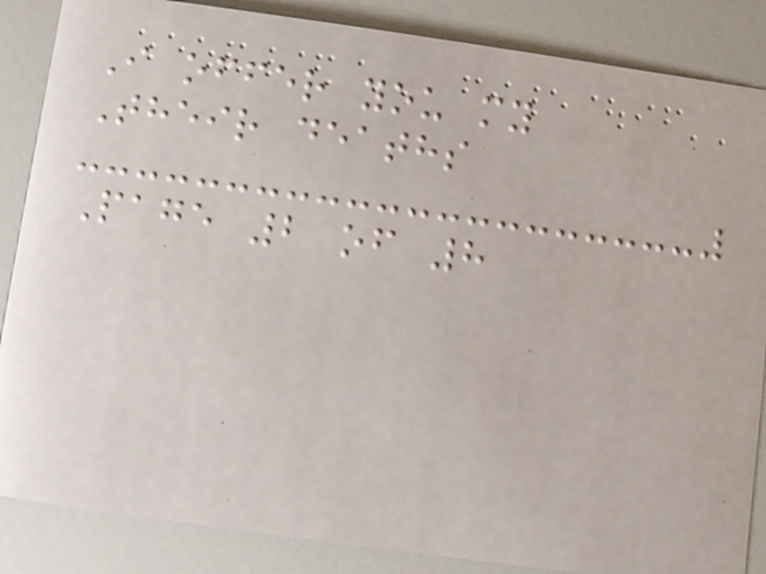I offer you my
Their deaths
Page 2 of 8
